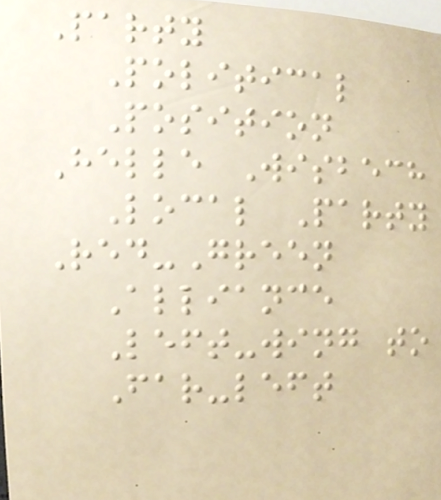Party
Political
Position
Helle Wisbech
Local Party
Red-Green
Alliance
Left-wing to
Far-left
